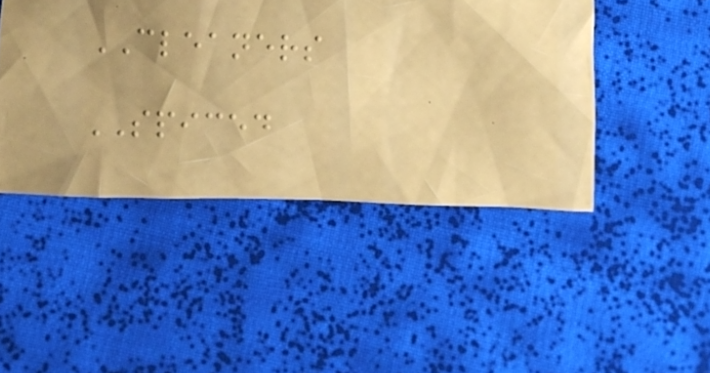CLEANERS
SPICED
